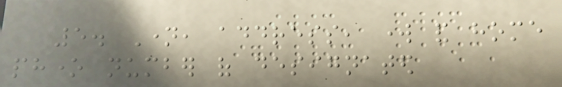5. Name, address, work and home
phone number of designated
